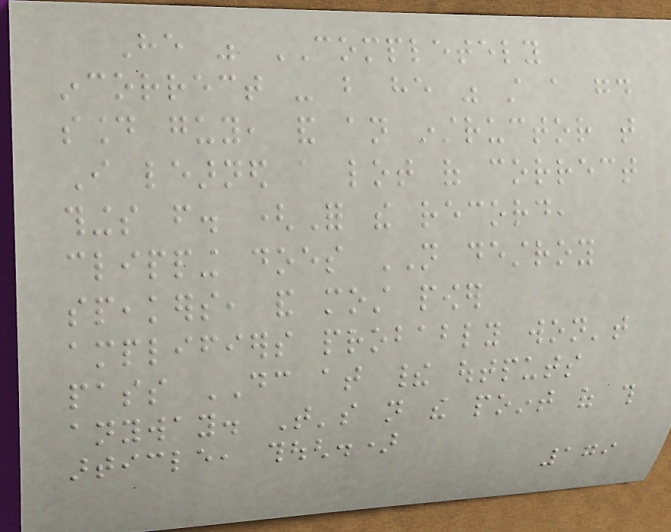He was COMPLETELY
incorrect - but he was still a good
sound guy, and an instructor that
I learned a lot of correct
things from. (For the record,
clipping does NOT destroy
speakers, and most power
amplifiers probably won't
pass DC at their outputs
anyway. That's not the point of this
article, though.)
179
